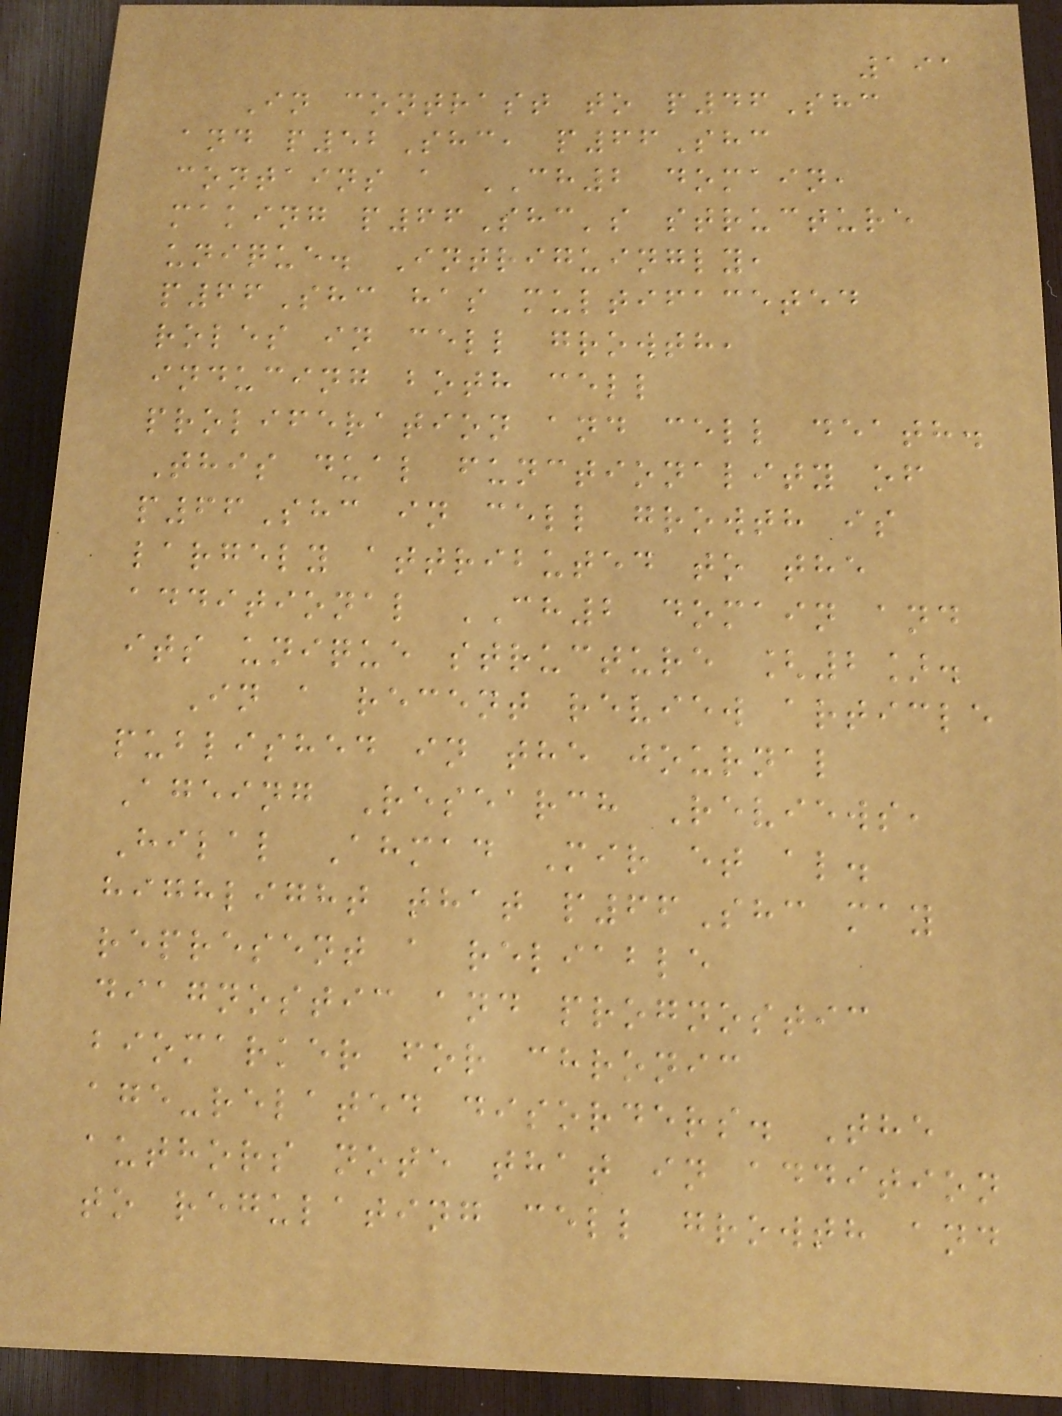191
In contrast to p46Shc
and p52Shc, p66Shc
contains a CH2 domain,
making p66Shc's structure
unique. Intriguingly,
p66Shc has multifaceted
roles in cell growth,
inducing both cell
proliferation and cell death.
This dual functionality of
p66Shc in cell growth is
largely attributed to the
additional CH2 domain and
its unique structure [2].
In a recent review article
published in the journal
Ageing Research Reviews,
Hilal Ahmad Mir et al.
highlight that p66Shc may
represent a reliable
diagnostic and prognostic
biomarker for chronic
age-related disorders. The
authors note that in addition
to regulating cell growth and
